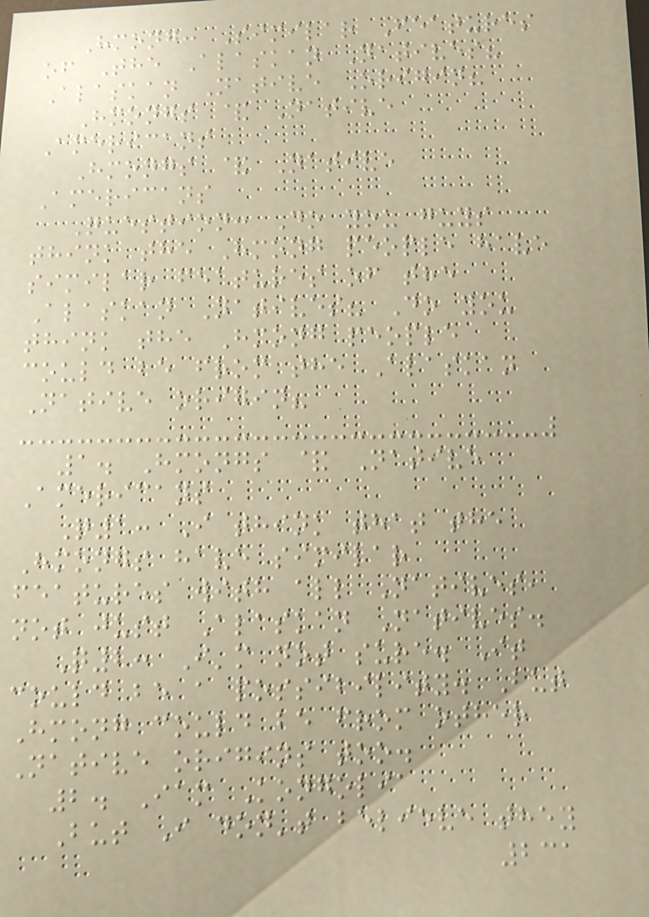Hmong: Similar Features
of The Alaskan Natives?
Alaskan Native Origin?
Hmongs & Native
Americans
Hmongs & Native
Americans
Question: Do you guys
think the Hmong people have
similar features of the
Alaskan Natives? Do you
think the Hmong people
could be from the Alaskan
Native origin?
1. Hmongs & Native
Americans
Q1: I think that the
Hmongs have similar
features with all Natives,
not just Alaskan Natives.
Q2: I'm not sure. It
could be a possibility. But
Hmong could be from other
Native origins too.
2. Iam Kongolia
But I don't believe they
231
